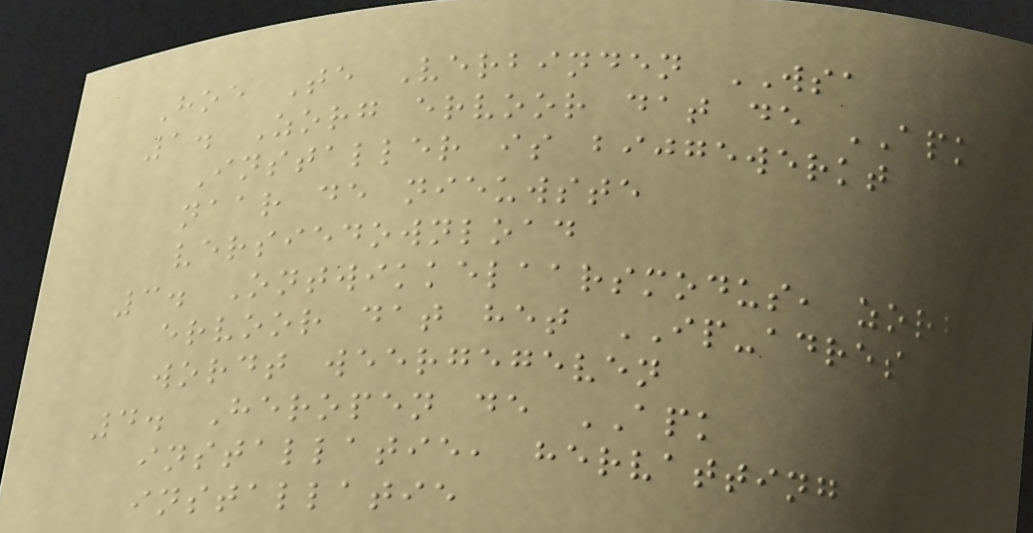Hoe Te Verbinden WSA
1. Zorg ervoor dat de APK
Installer is bijgewerkt
naar de nieuwste
versiedownload
3. Ontwikkelaarsmodus, zorg
ervoor dat het IP-adres
wordt weergegeven
4. Heropen de APK
installatie, hervatting
installatie
